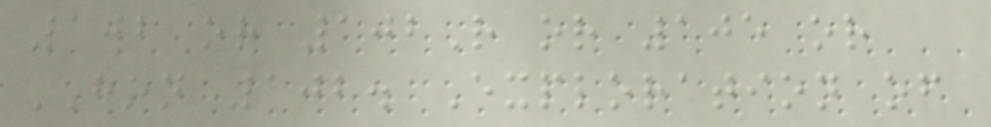102 or 102R or 105 or
HON 102. Exploration of
